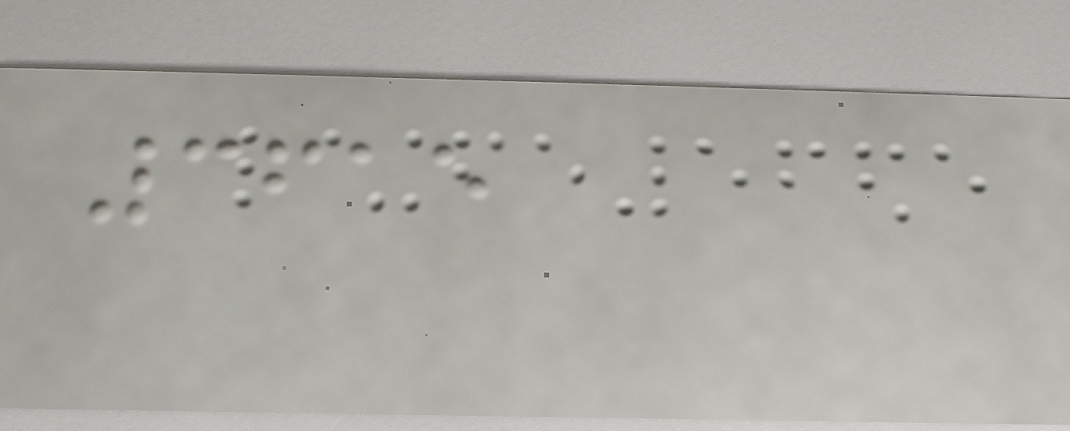3615
